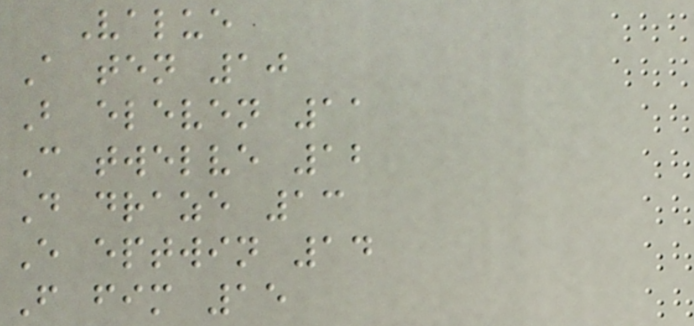Value
A ten 10
B eleven 11
C twelve 12
D draze 13
E eptwin 14
F fim 15
